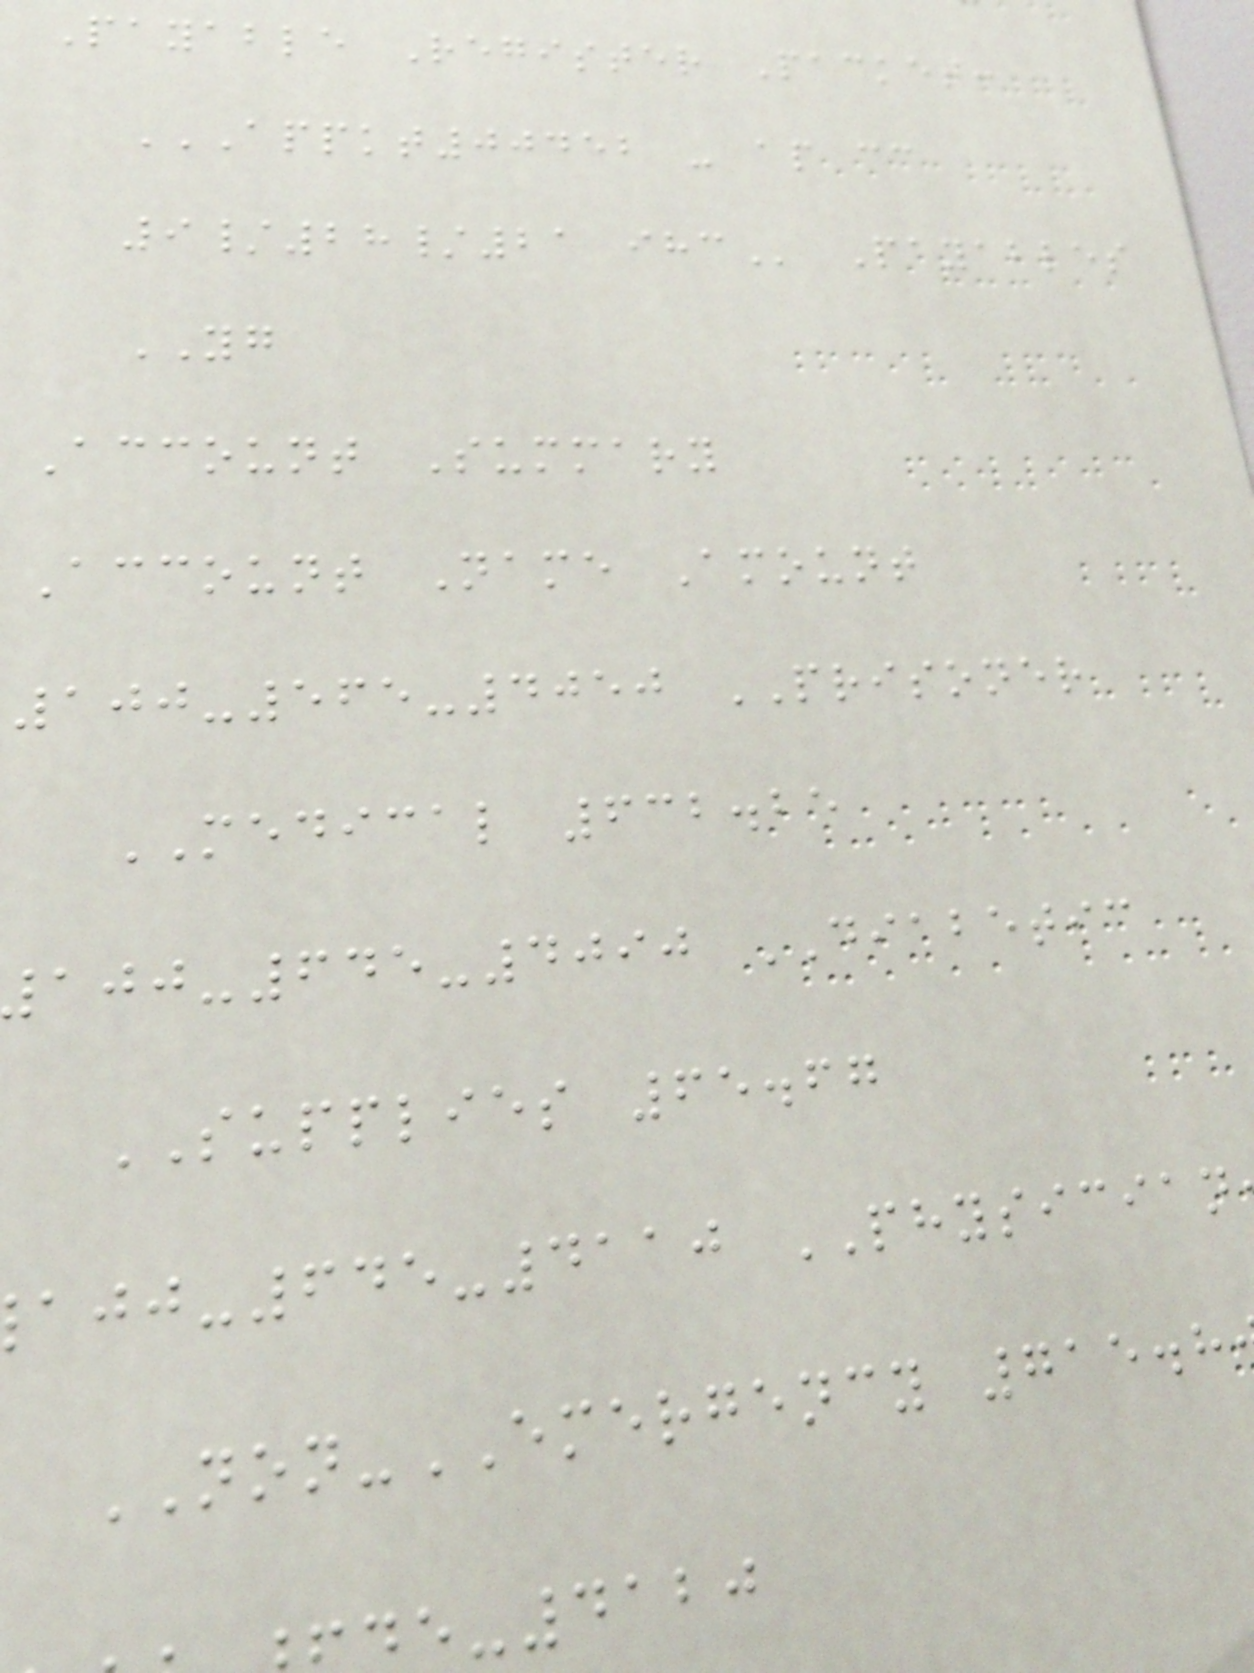Payable Register Packet:
APPKT00452 - AP CC
9/28/21
YG
Account Summary
Account Name Amount
100-565-4050 PRISONER
MEDICAL 632.25
-645-4090 DIABETIC
SUPPLIES 65.67
-645-4110 PHYSICIAN
NON-EMERGENCY 715.8
-4120
